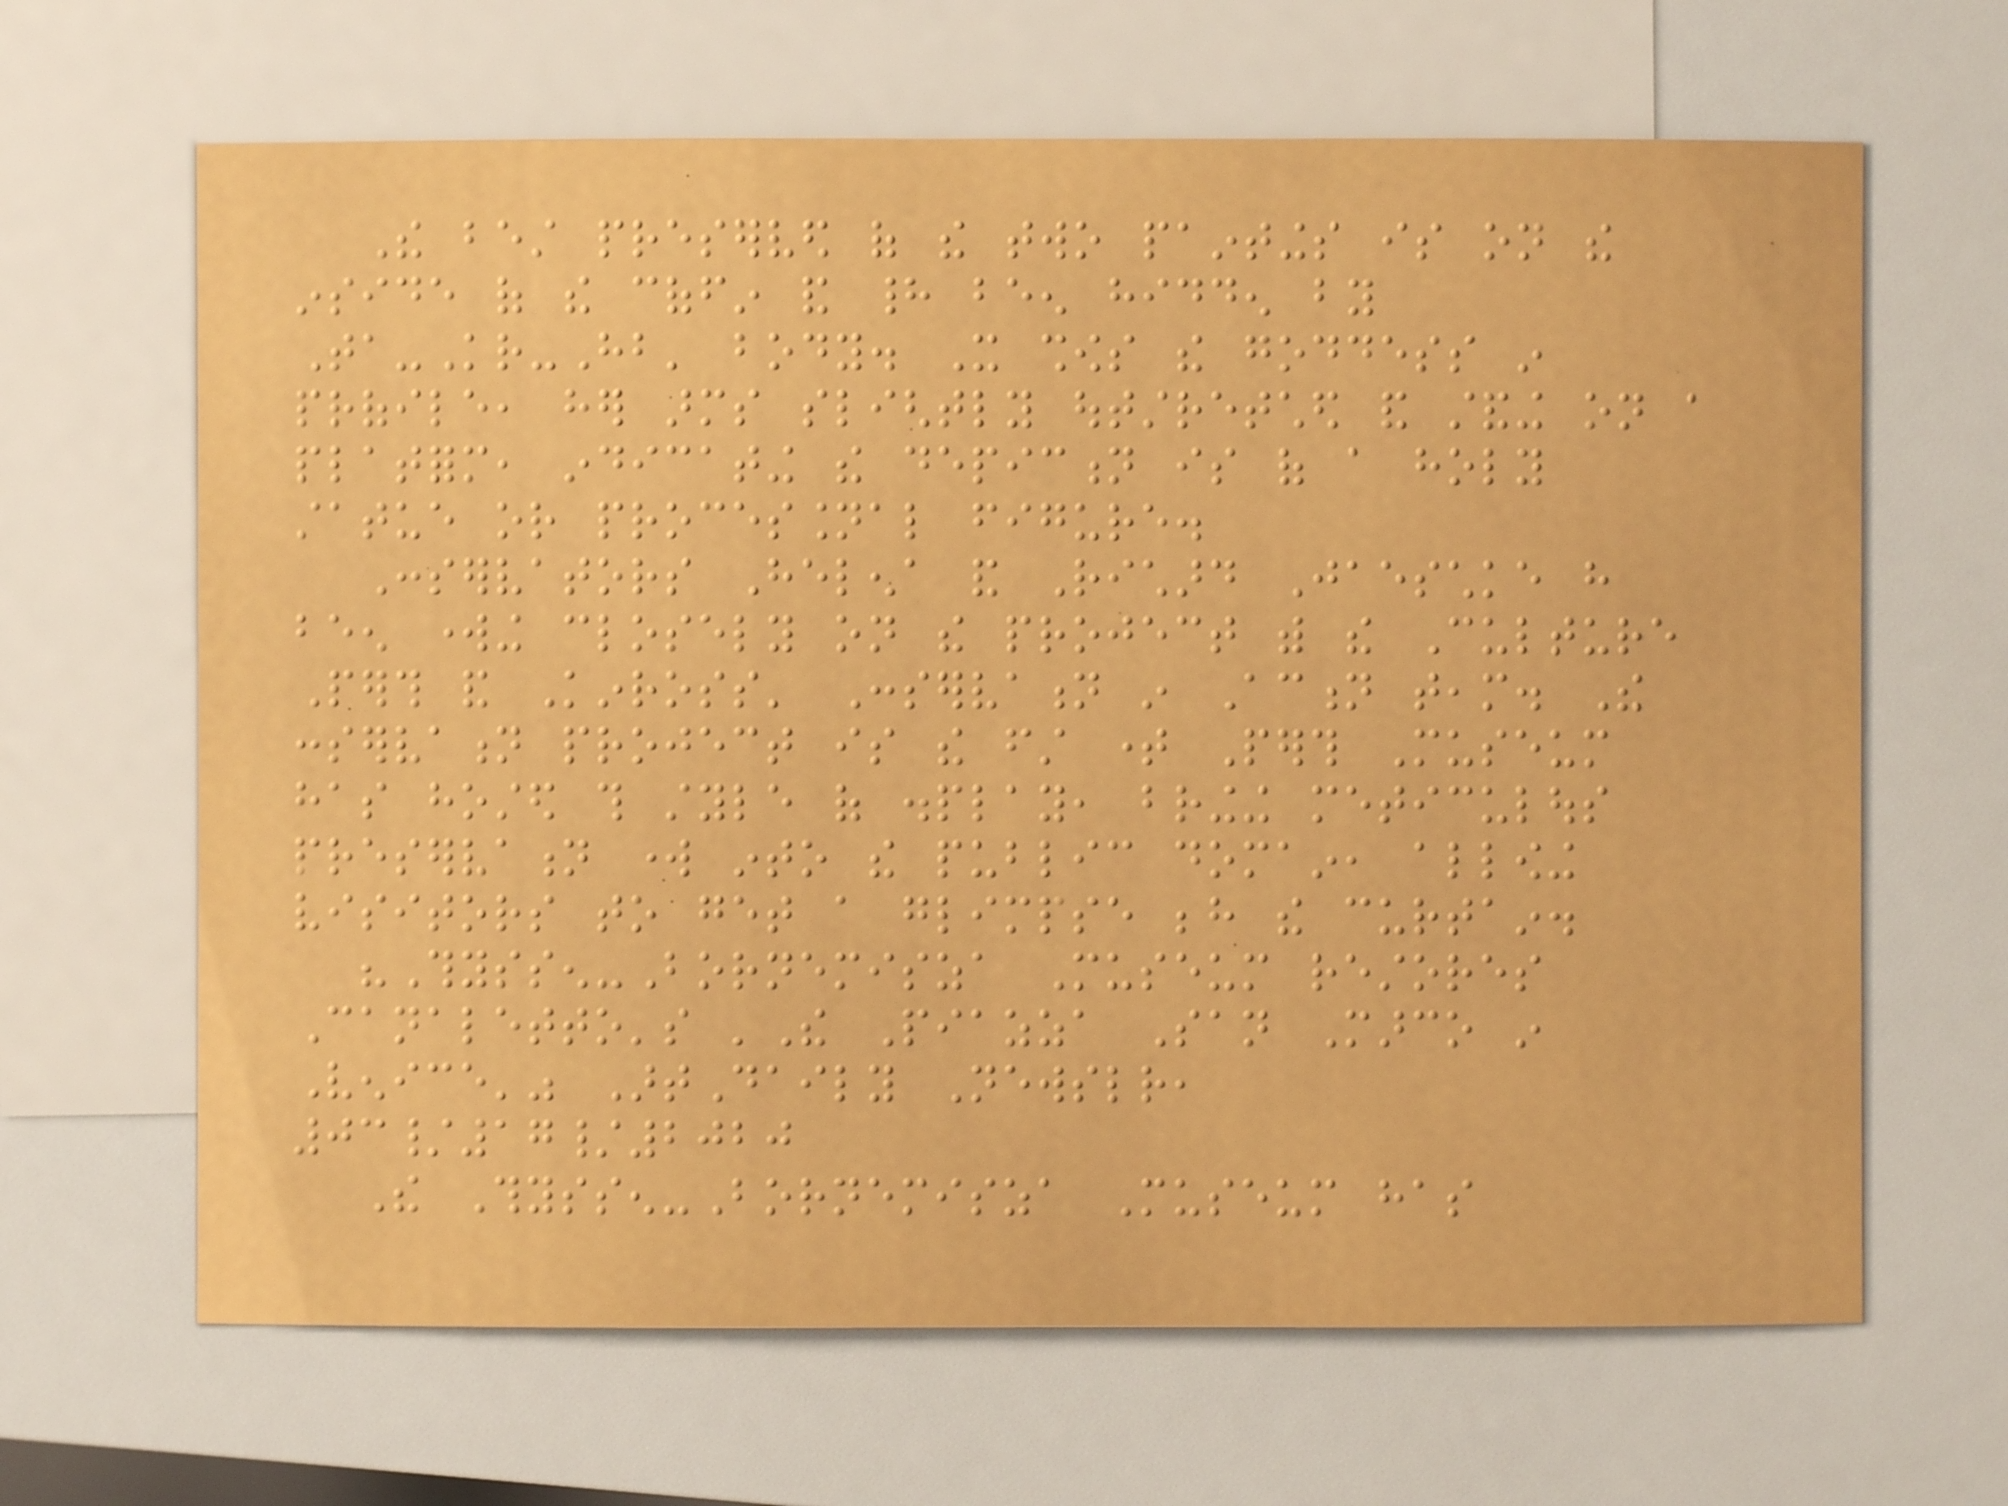The best preserved of the two paintings is on the
inside of the coffin and had been hidden by
Ta-Kr-Hb' body. It shows the goddess in
profile, her arms slightly outstretched and standing on a
platform, indicating the depiction is of a holy
statue or processional figure.
Conservators Helena and Richard Jaeschke have
been working closely on the project with the Culture
Perth and Kinross' Conservation in Action team. The
conservation project is the first time Perth Museum
has hosted this style of display, bringing meticulous
preservation work into the public domain, allowing
visitors to get a glimpse behind the curtain.
"Thyssen-Bornemisza Museum restores
Canaletto's 'The Piazza San Marco in
Venice'" ArtDaily Newsletter,
03/17/2020
The Thyssen-Bornemisza Museum has
